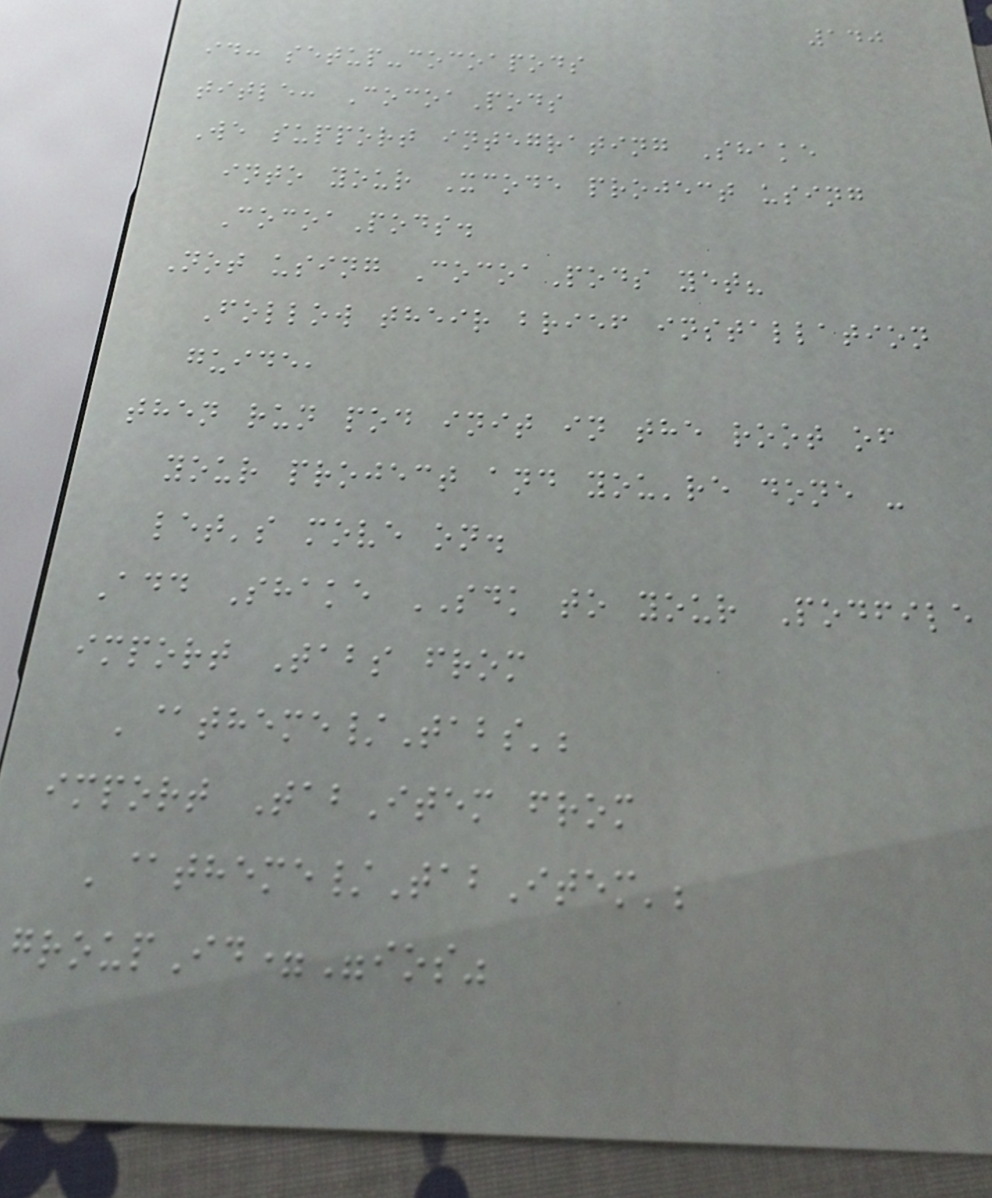140
id: setup-cocoapods
title: CocoaPods
We support integrating Shake
into your Xcode project using
CocoaPods.
Not using CocoaPods yet?
Follow their brief installation
guide,
then run pod init in the root of
your project and you're done -
let's move on.
Add Shake SDK to your Podfile
import Tabs from
'@theme/Tabs';
import TabItem from
'@theme/TabItem';
groupId="ios"
